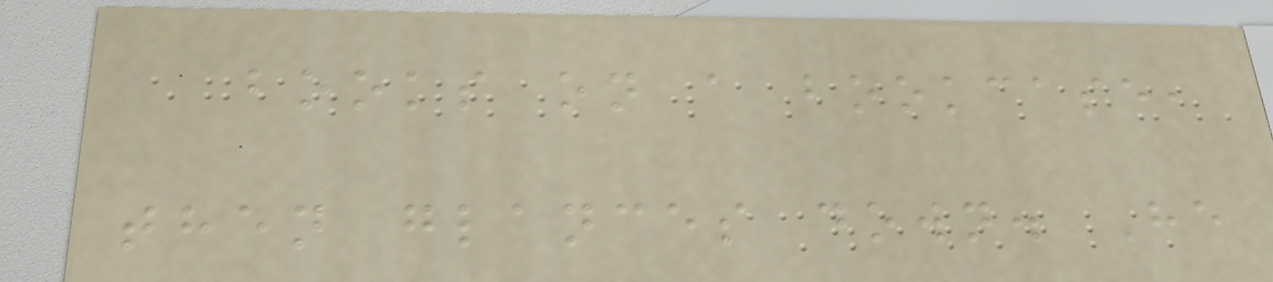books on a bookcase,
then glances down. He
